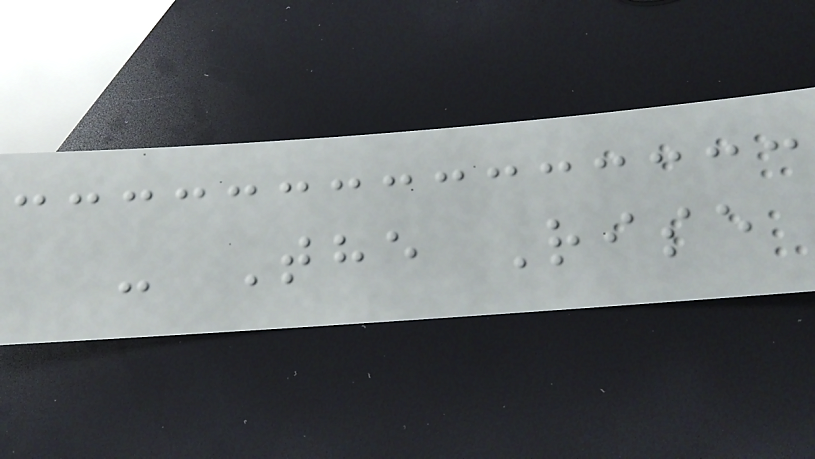- The Rise
